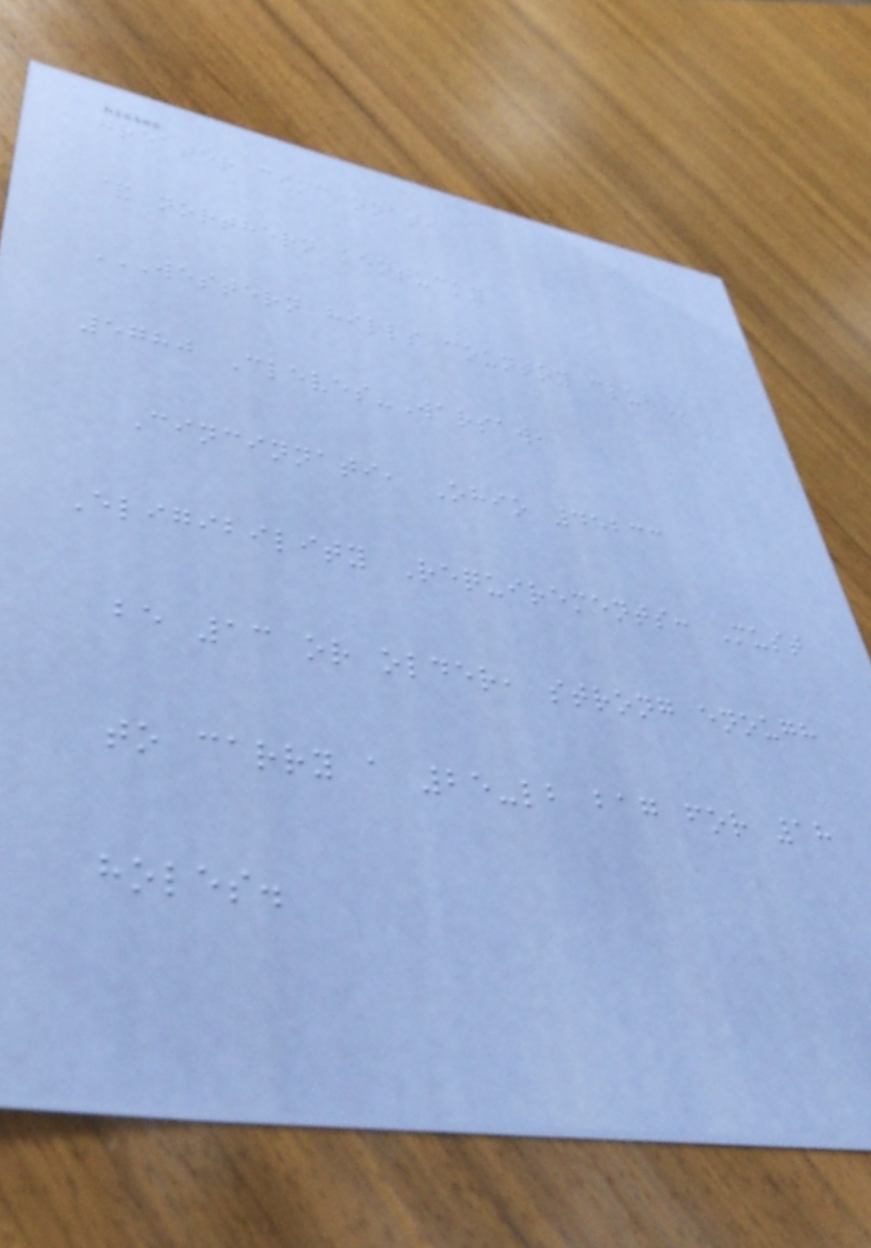greater cincinnati
& northern kentucky
WESTERN HILLS COUNTRY CLUB
5780 Cleves-Warsaw,
Cincinnati, Ohio 45233
Eligibility Requirements: Must
be 13 or older, strong enough
to carry a 25-lb bag for 18
holes.
